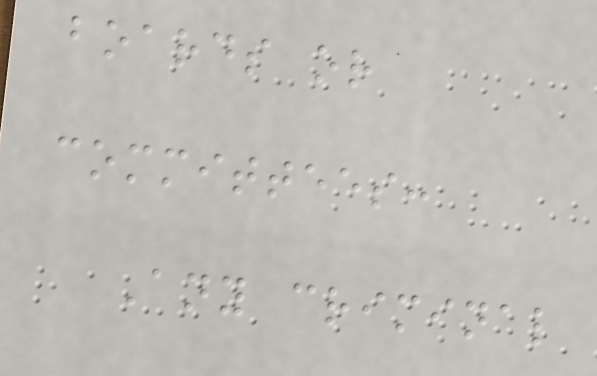boards or
committees:
Any criminal
